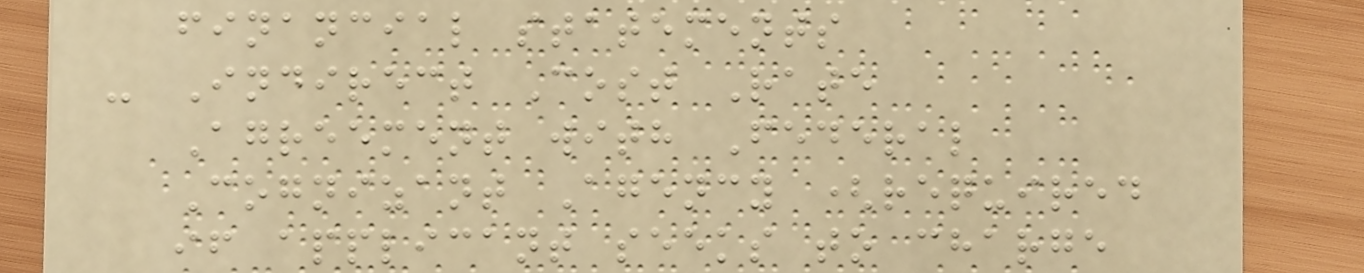financial statements
- Indirect Cost Rate
Agreement with Federal
Cognizant Agency (required
if applicant seeks to charge
